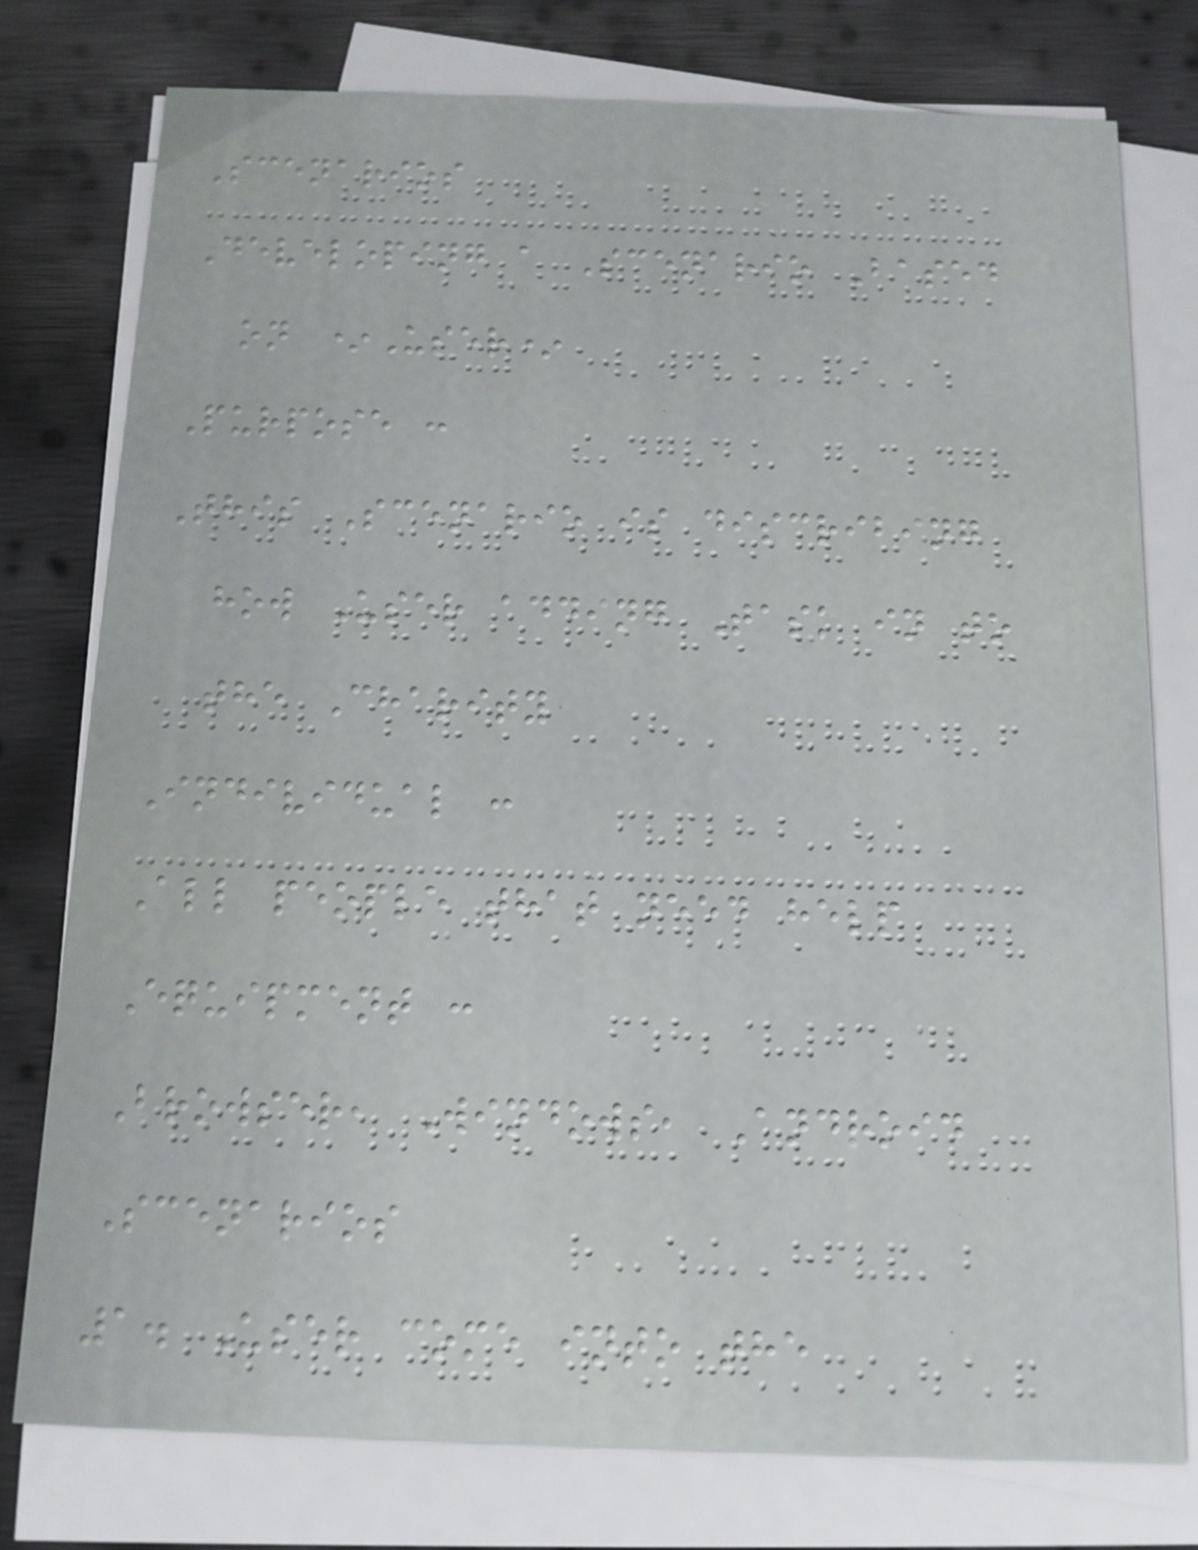Scenarios
Developing a Scenario Based
on *User*
Purpose :
This Scenario is discribing
how User adding Task in to
the Charity
Individual :
All people that need help
Equipment :
Browser, Windows, Android
Scenarios
1. User come into the
